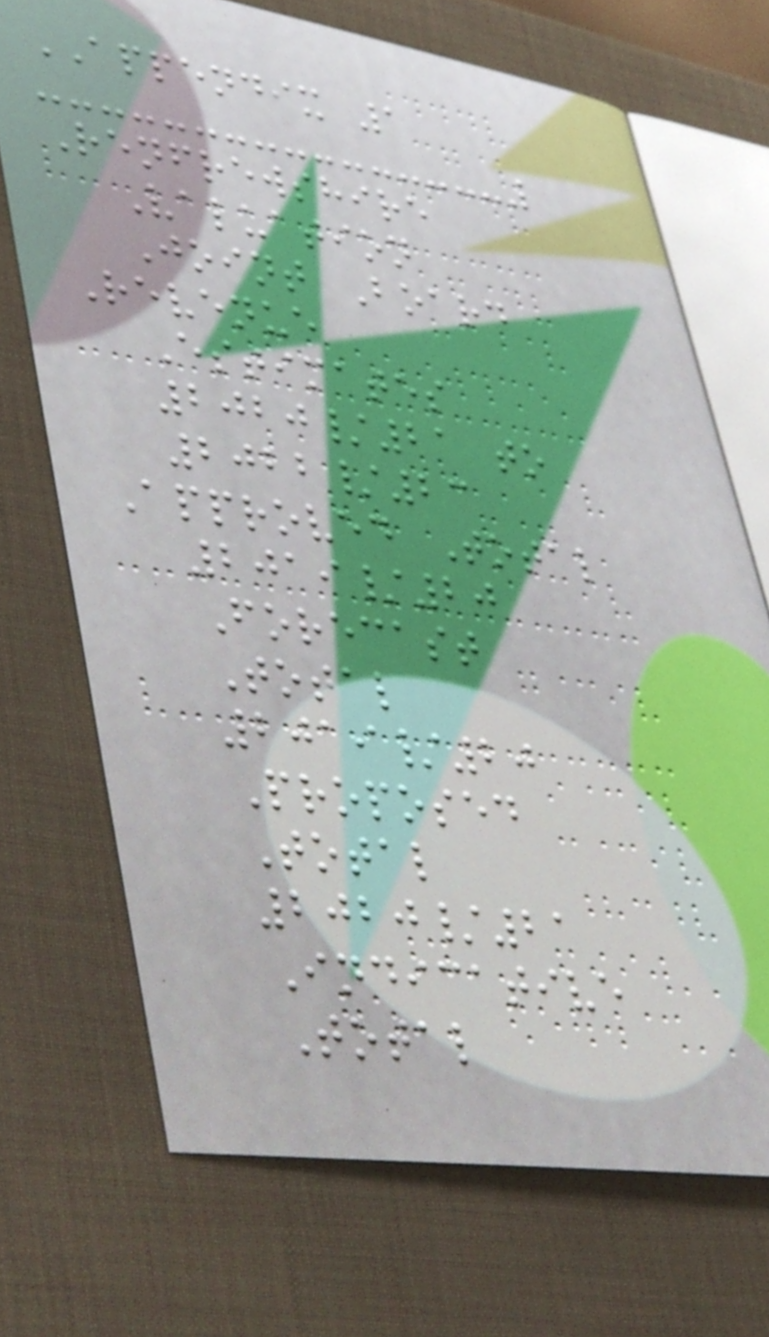APPENDIX 1
Renfrewshire
Valuation
Joint Board
Revenue
Estimates
2020/21 to
2022/23
Approved Total
2019/20
Forecast
Total
2019/20
Proposed
Total
2020/21
Indicative
Total
